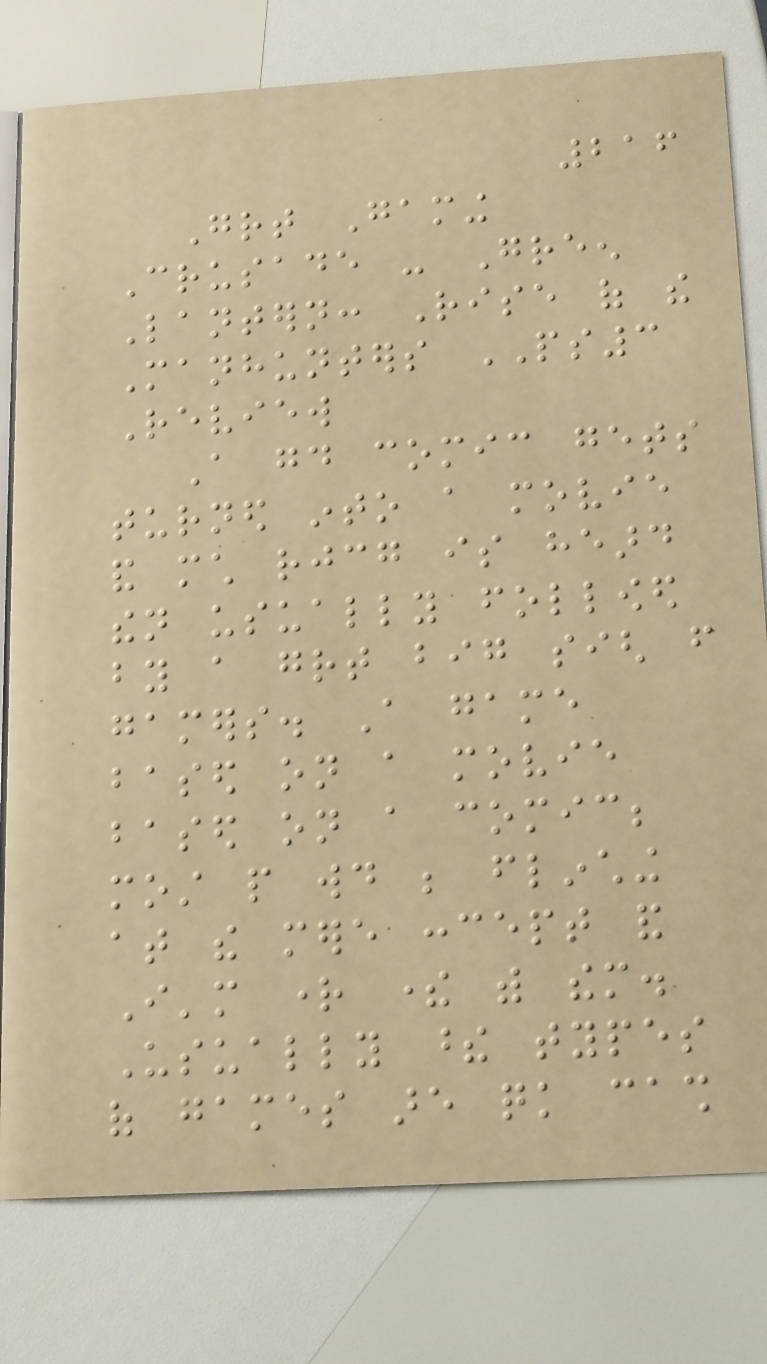216
Great Gaming
Crusade - Green
Lantern: Rise of the
Manhunters PS3
Review
A good comic gets
turned into a movie
and much rejoicing is heard
then usually followed
by a great big sigh from
gamers. A game
based on a movie
based on a comic;
most people would be flinching
at the mere concept and
I'm right there with them.
Usually these types
of games are quick cash
